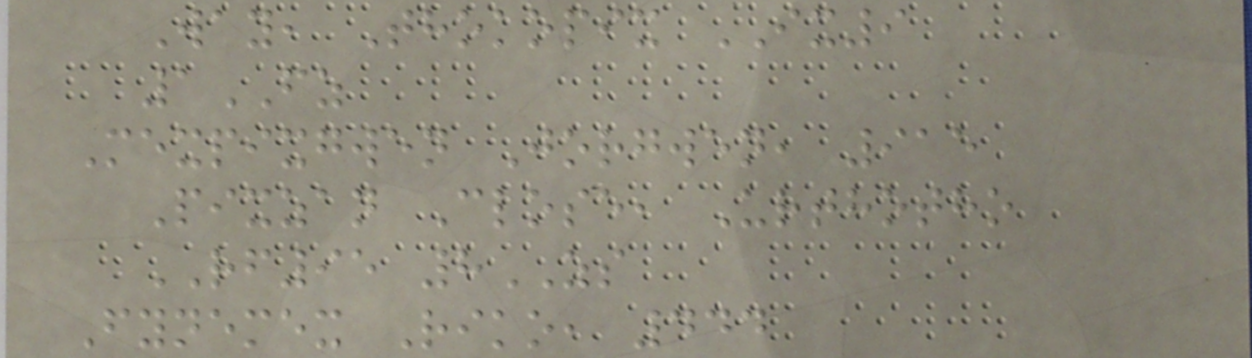Way, Thokopix IX9
1FZ
Mexpixgwen Jorgwen, 915
Pixzan Close, Urthotho
RF95 8ZS
Fynemex Riko, 444
